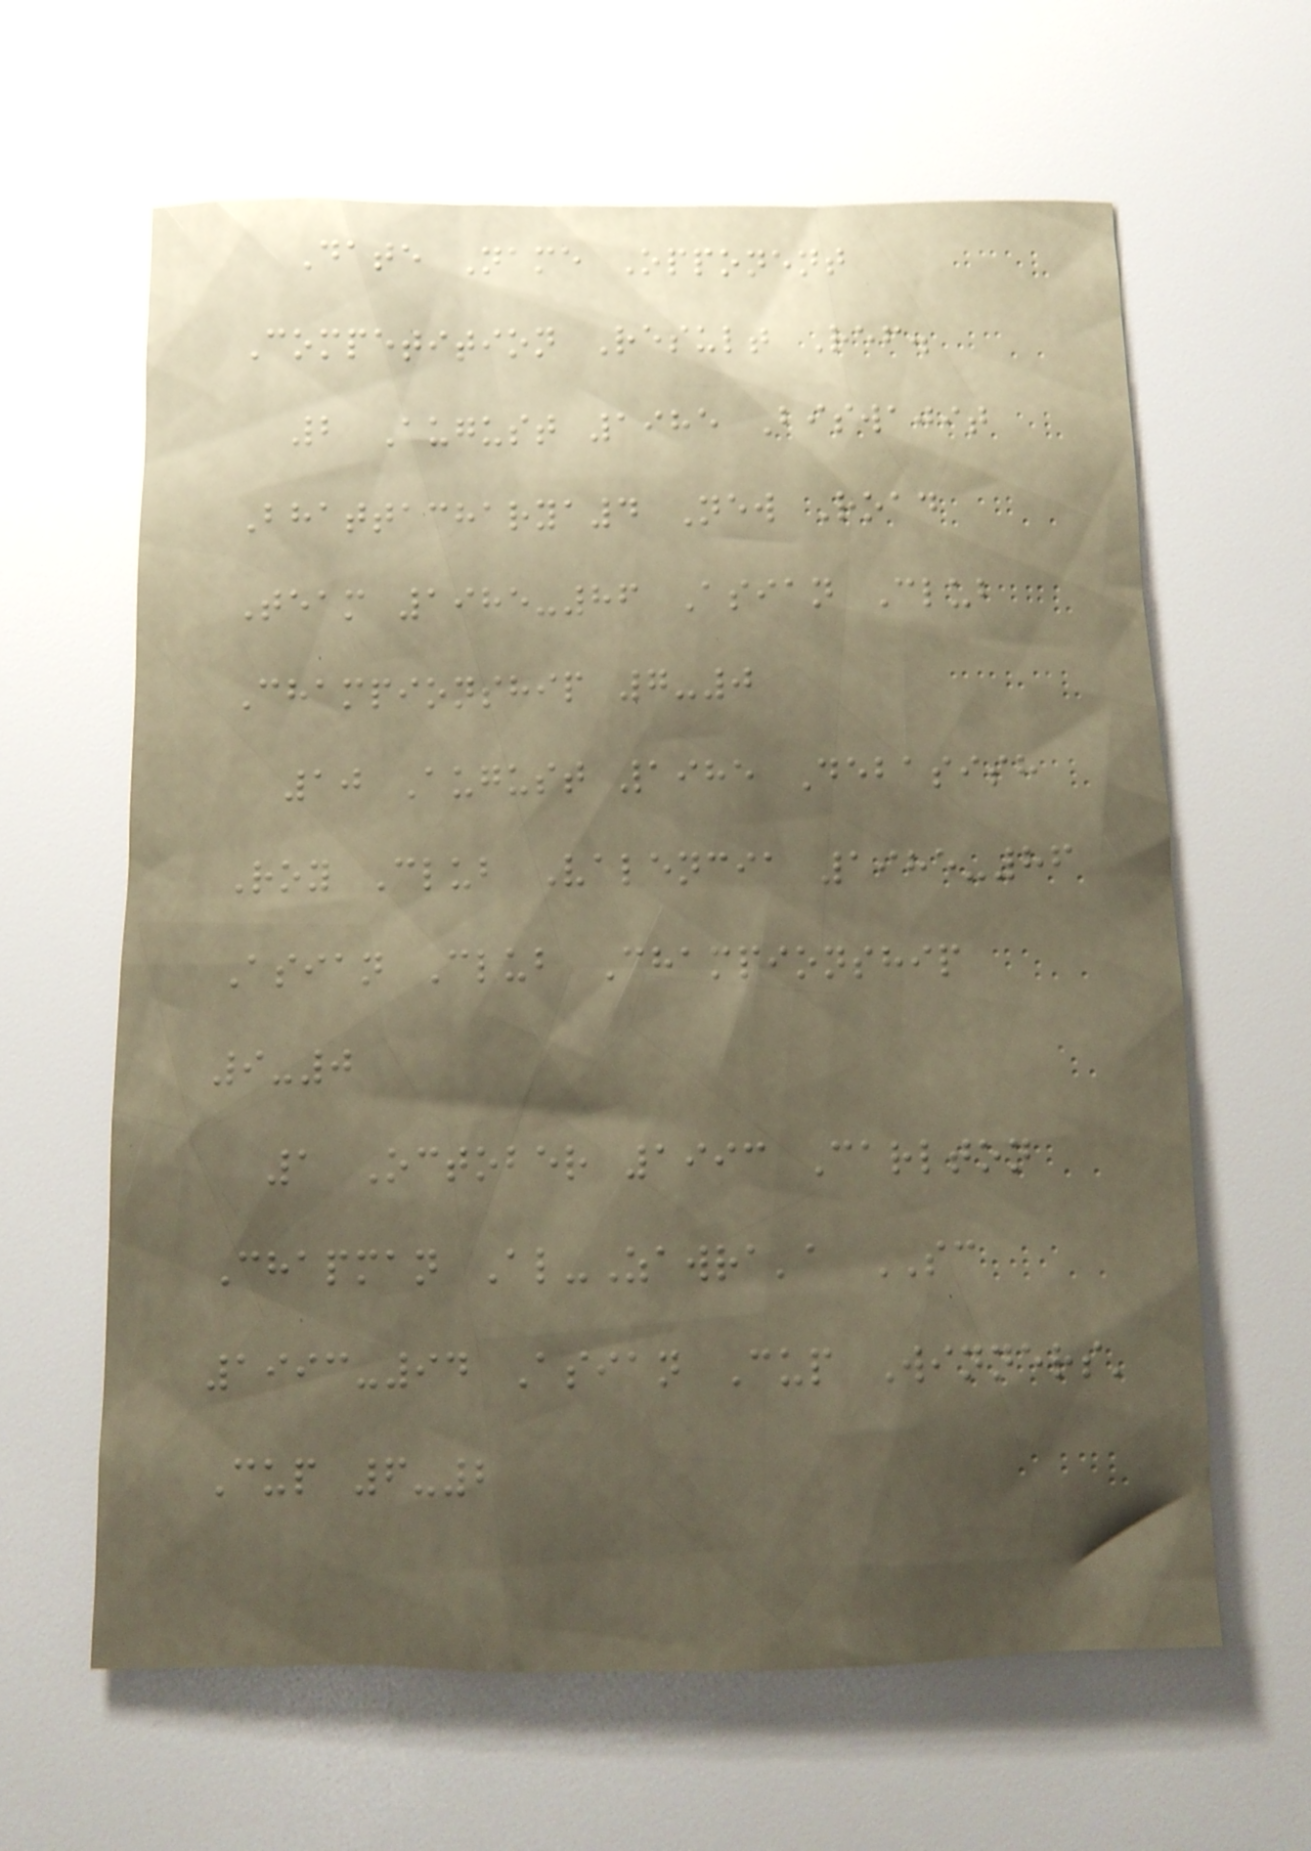Date Name Opponent
Competition Result Ref.
2 August 1985 Biswajit
Bhattacharya4 New Road
Team 1985-86 Asian Club
Championship 7-0
10 August 1985 Debasish
Roy Club Valencia 1985-86
Asian Club Championship
9-0
1 October 1993 Carlton
Chapman Al-Zawra'a SC
1993-94 Asian Cup Winners'
Cup 6-2
